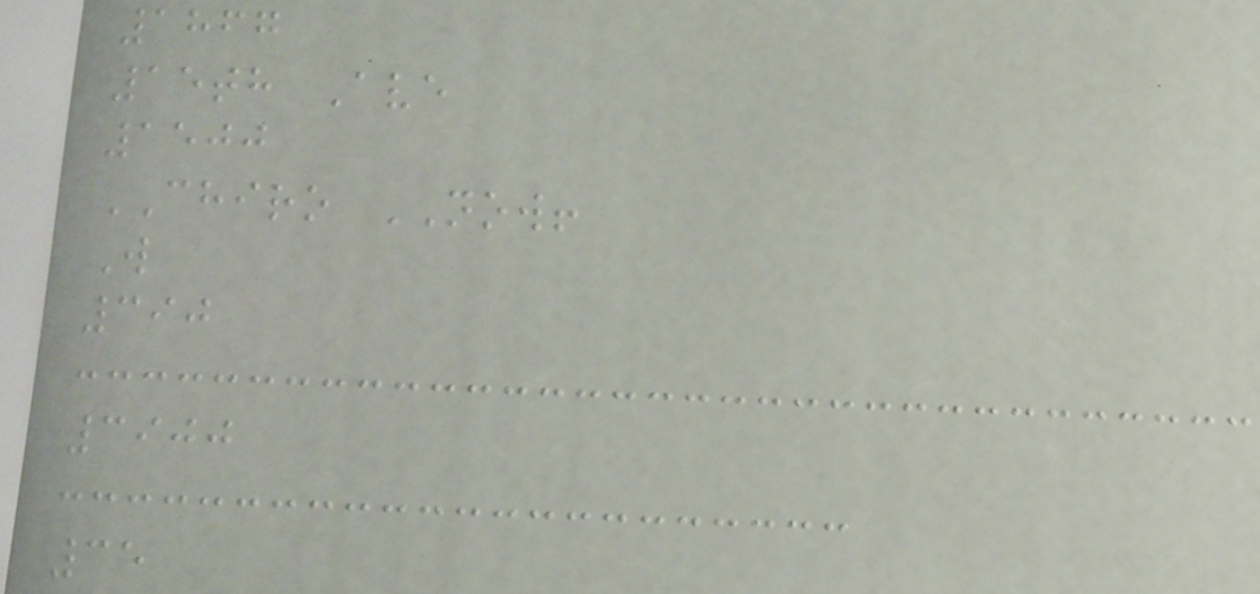1867
15th Ave
1500
CHIRO NOW!
W
390
3900
35
